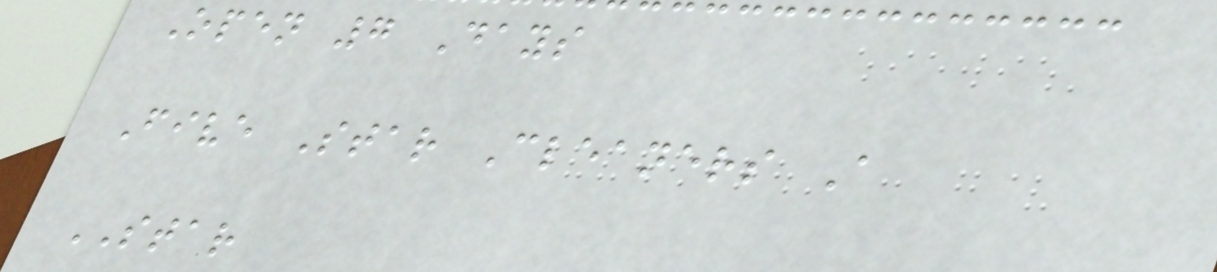Open 7 Days
Five Star Cleaners A
STAR
